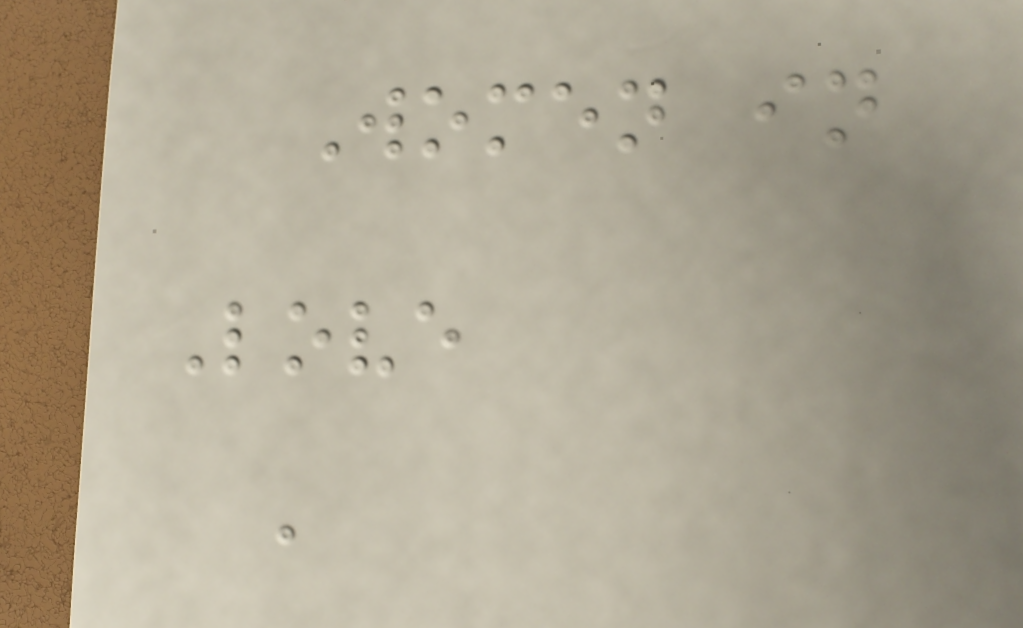Women in
Love
a
